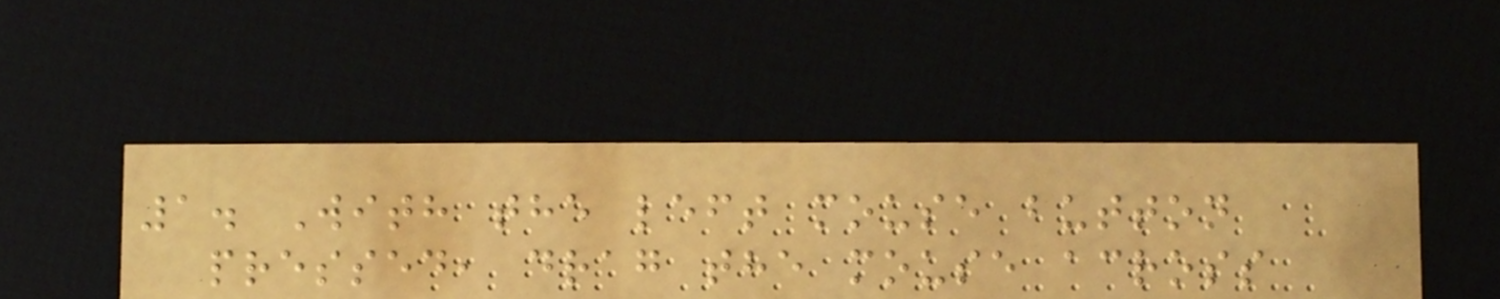1. With the left mouse button
pressed, drag the mouse across
